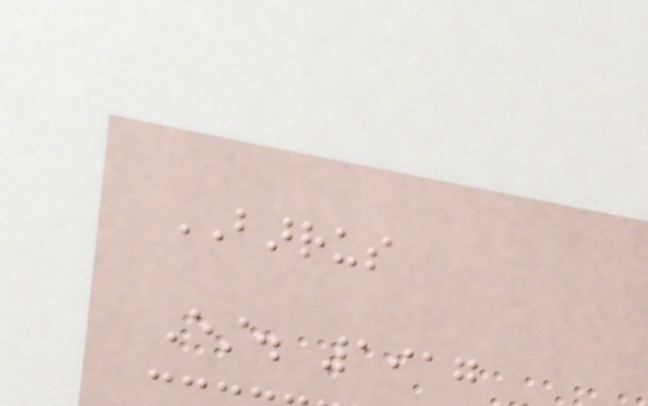BARRUS
Est. 1917
